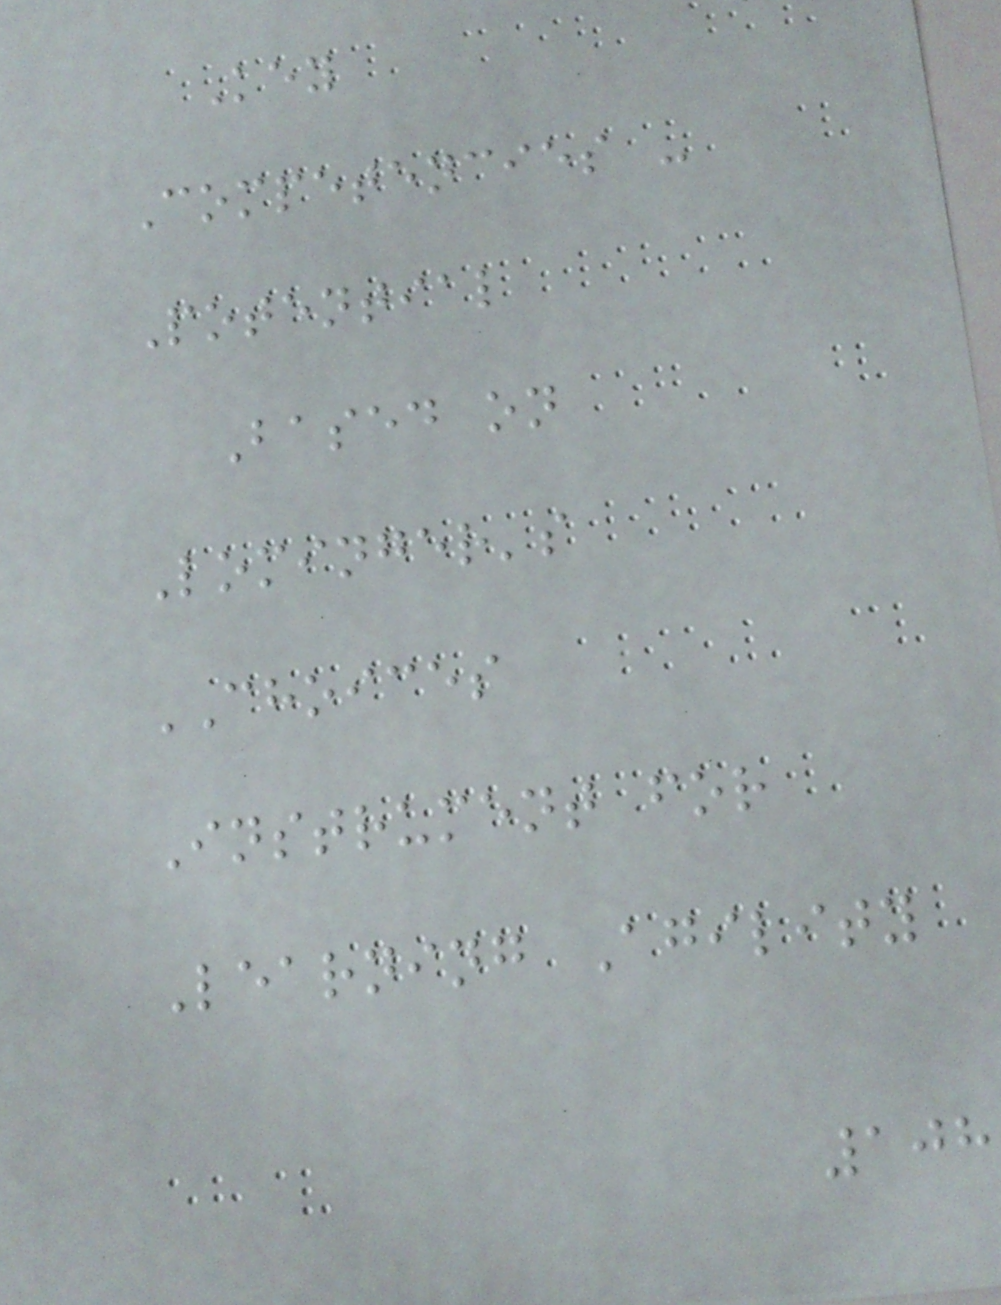Key
Competencies -
Potential
Based on
Lominger's
CHOICES
Instrument for
Learning Agility
108
